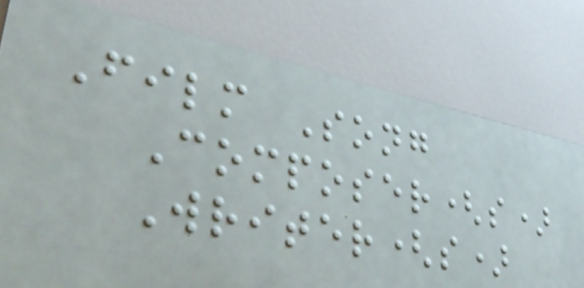Film Song
Composer(s)
Writer(s)
